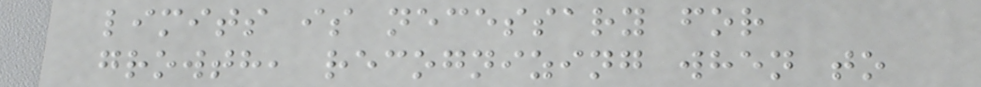limits is necessary for
growth, recognizing when to
